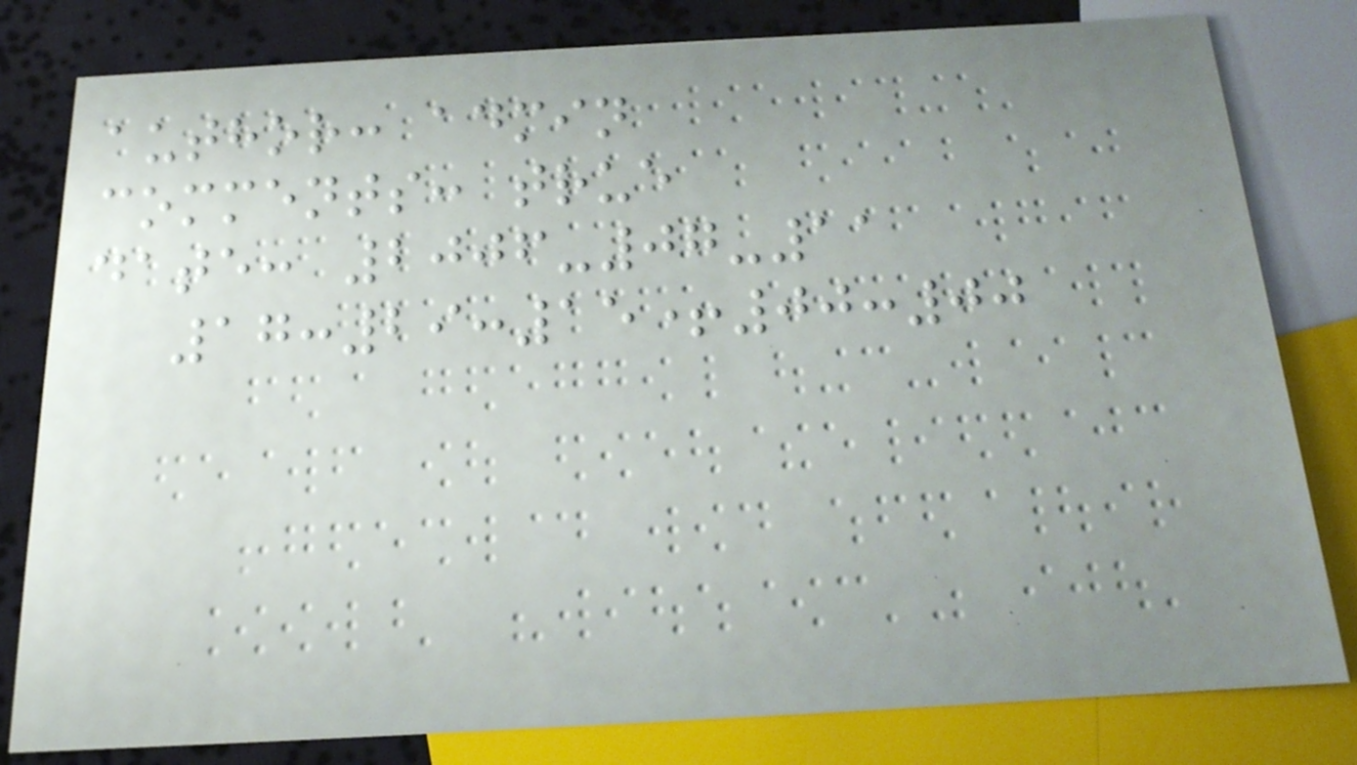author: admin
comments: true
date: 2006-07-11
17:29:15+00:00
